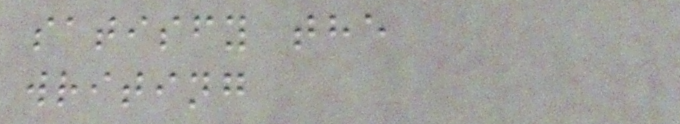satisfy the
writing
